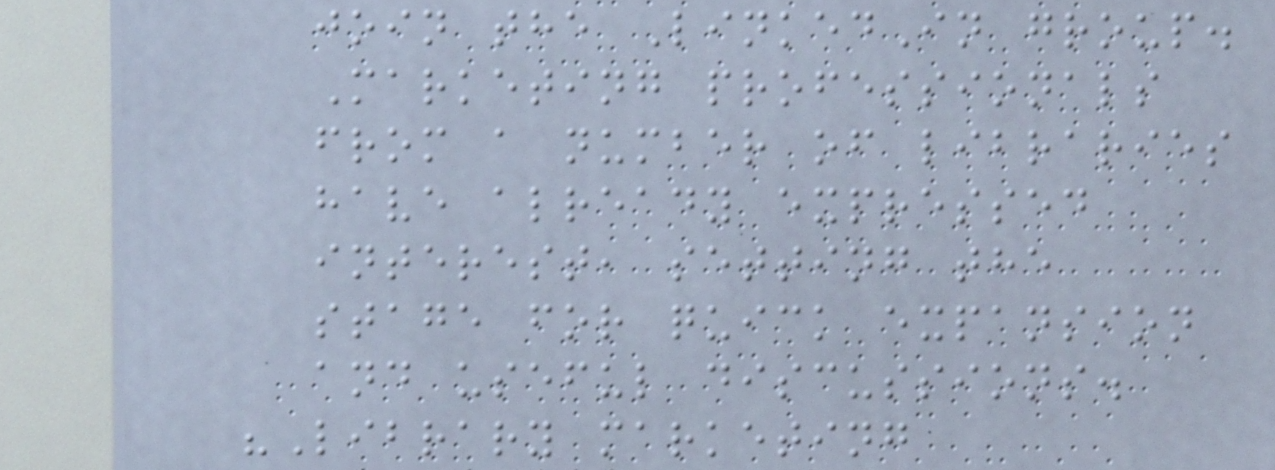join the LinkedIn group.
Marketing professionals
from a number of libraries
have already expressed
interest, setting the
stage for quick expansion
and useful discussions.
"Library marketing
